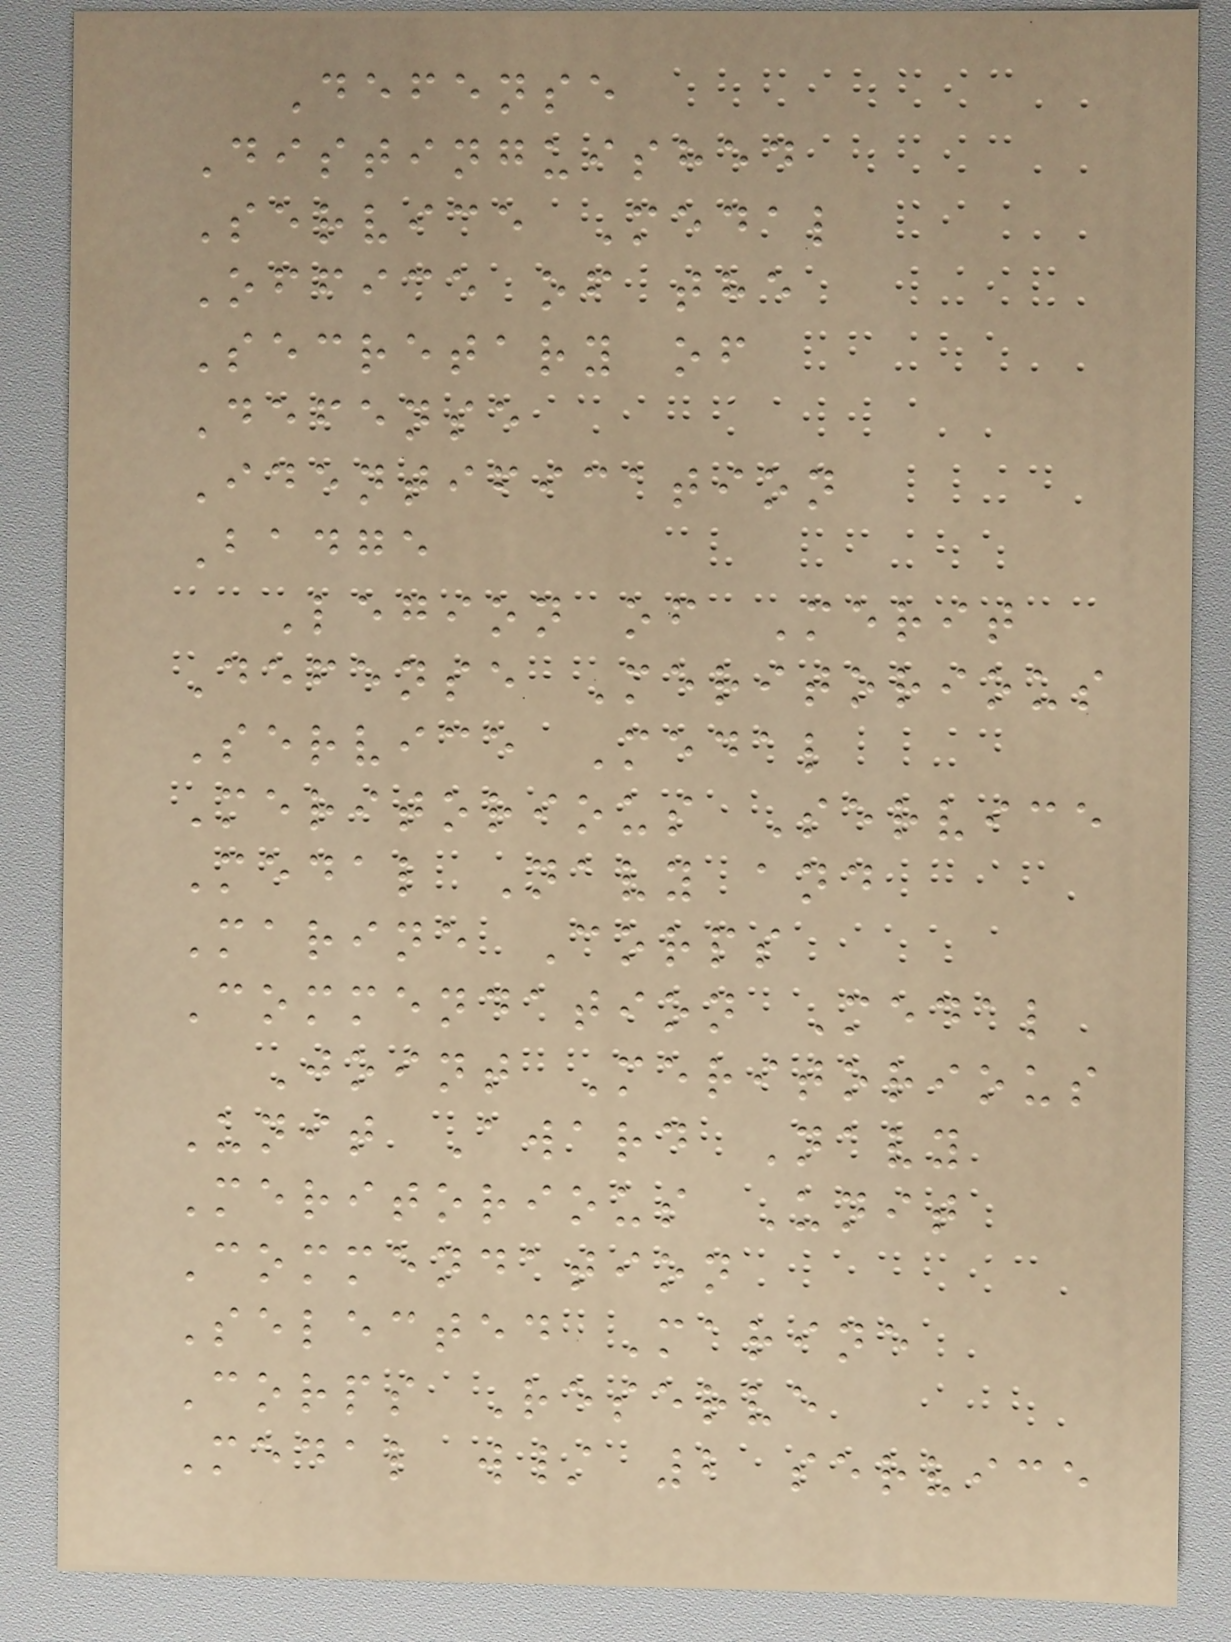Defense
Distinguished
Service Medal
Office of the
Secretary of
Defense
Identification
Badge
Legion of Merit
Defense Meritorious
Service Medal
Meritorious Service
Medal Navy and
Marine Corps
Commendation Medal
Joint Meritorious
Unit Award Navy
Meritorious Unit
Commendation
Selected Marine
Corps Reserve
Medal w/ 2 service
